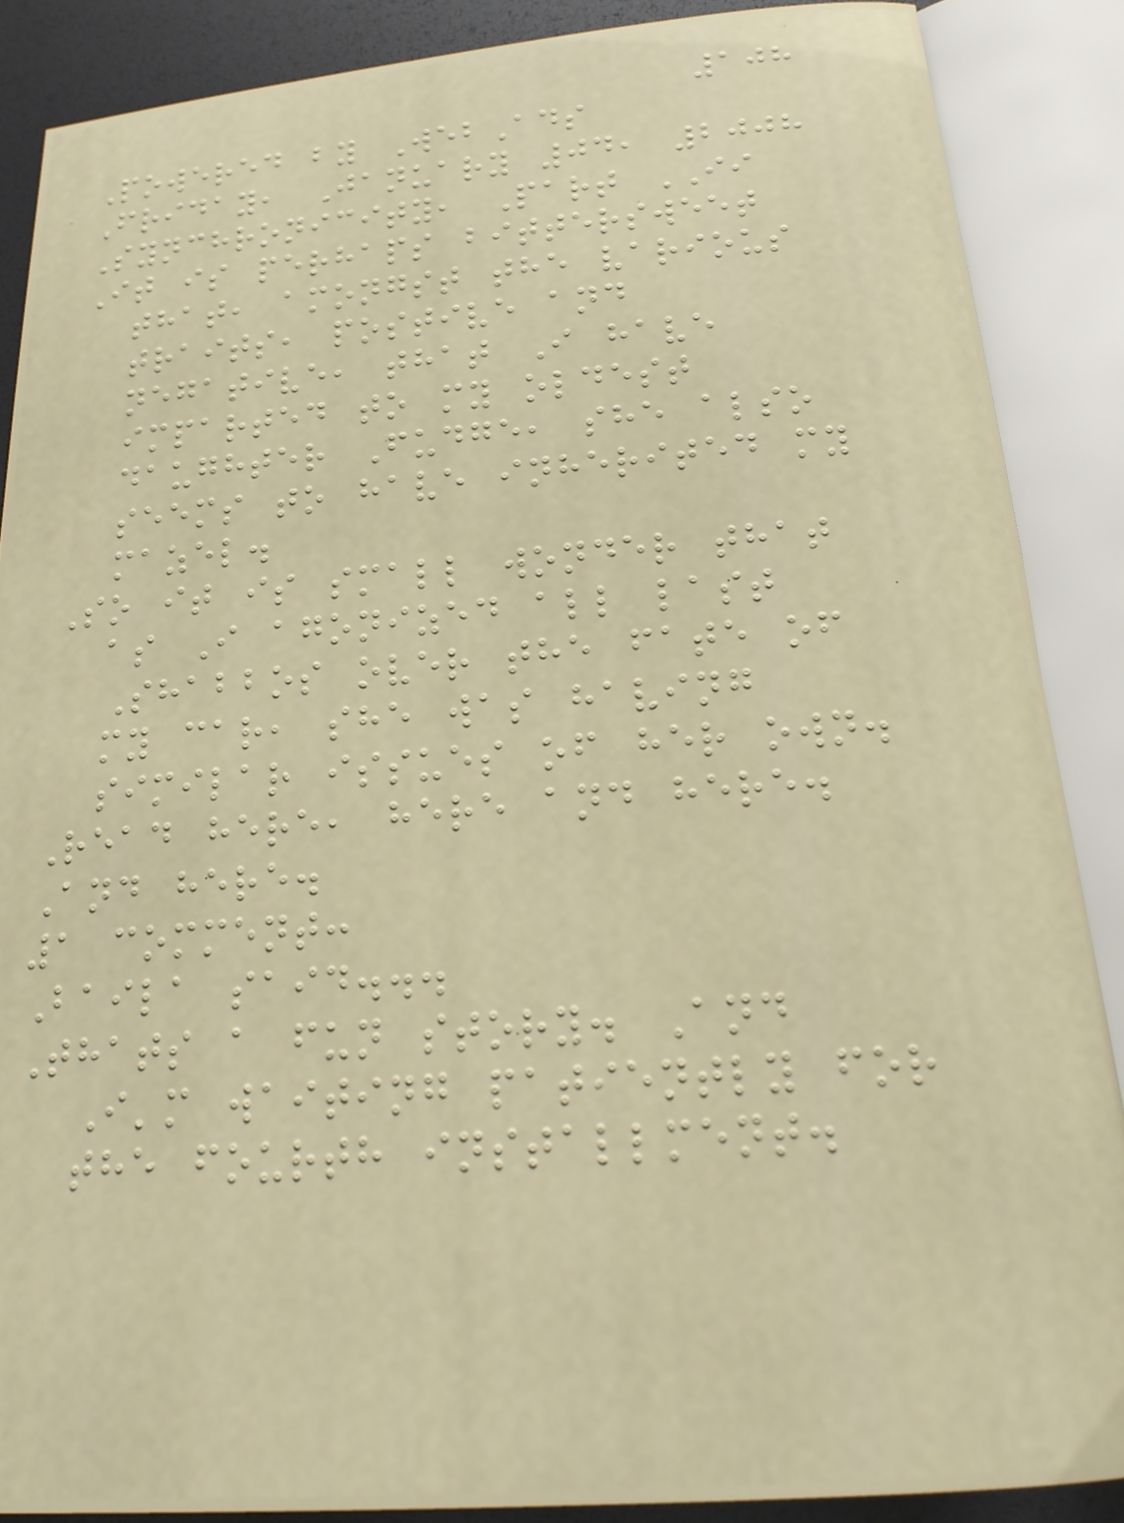108
Powered by WebAds
Friday, January 04, 2008
Synchronicity, Part II
It is perhaps bittersweet
that, amongst the various
traits, postive and
negative, that I have
imparted to my oldest
daughter Fudge, she also
seems to have inherited my
mazel.
So it is small wonder that
as I agonized all last
Shabbos over the fate of
my car, she was having
similar issues of her own.
Read here, here and here.
And here.
1 comment:
Baila said...
Thats a fun story. And
I'm waiting patiently for
the fourth installment.
